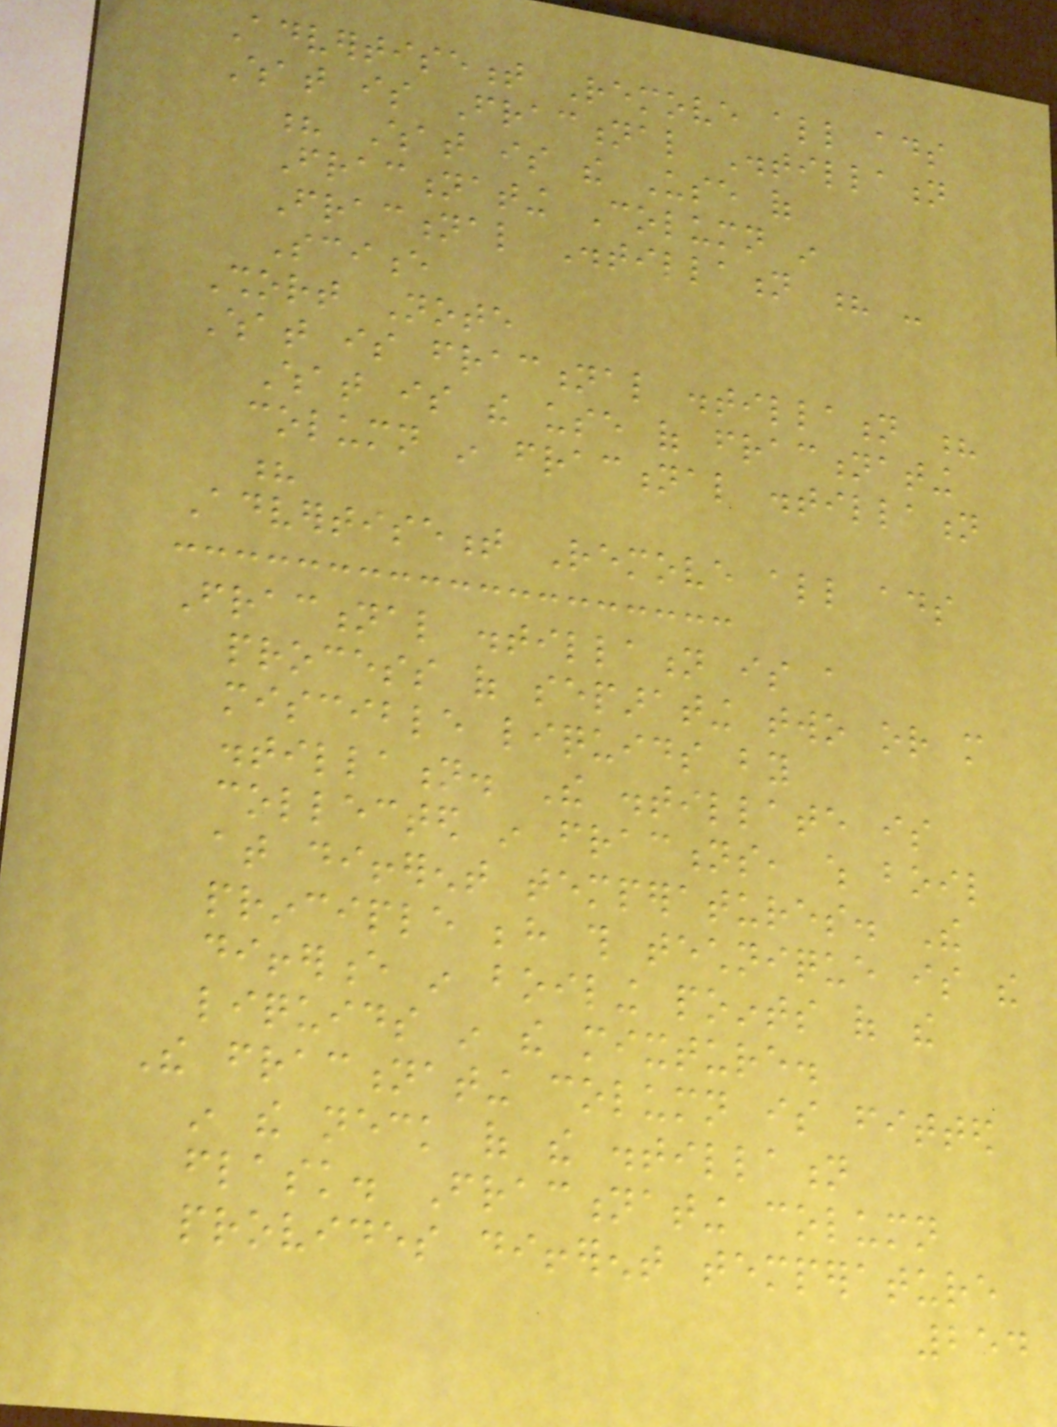Advertisement Remove all ads
What is Fractional Distillation
? What is the Use of
Fractionating Column in
Fractional Distillation ? -
Science
Short Note
What is fractional distillation ?
What is the use of fractionating
column in fractional distillation
?
Advertisement Remove all ads
Fractional distillation is a
process of separating two or more
miscible liquids by
distillation. The distillate is
collected in fractions, which boil
at different temperatures. The
principle behind this technique is the
difference in boiling points of the
liquids in the mixture.
The fractionating column is fitted
in the neck of the distillation
flask. Fractionating column
provides different temperature
254
